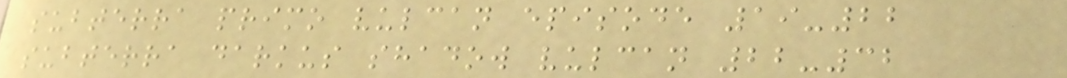subterra primo vulcan episode 19-22
subterra darkus shadow vulcan 22-32
